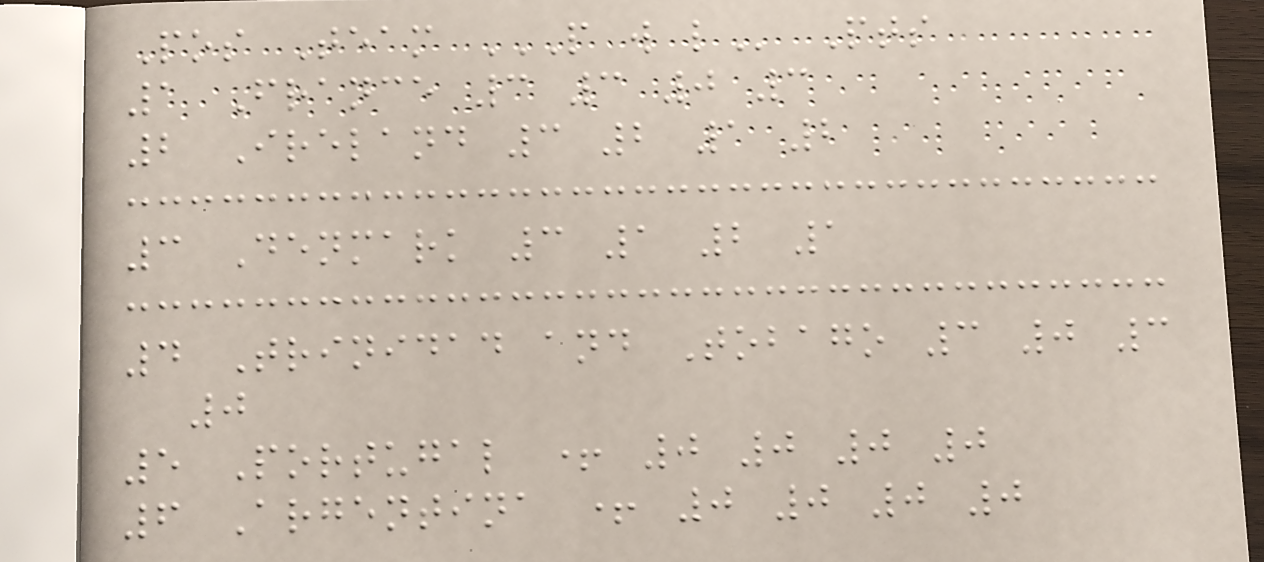Pos Team P W L Pts
1 France 3 3 0 3
2 Ireland 3 2 1 2
3 Denmark 3 1 2 1
4 Trinidad and Tobago 3 0 3
0
5 Portugal + 0 0 0 0
6 Argentina + 0 0 0 0
